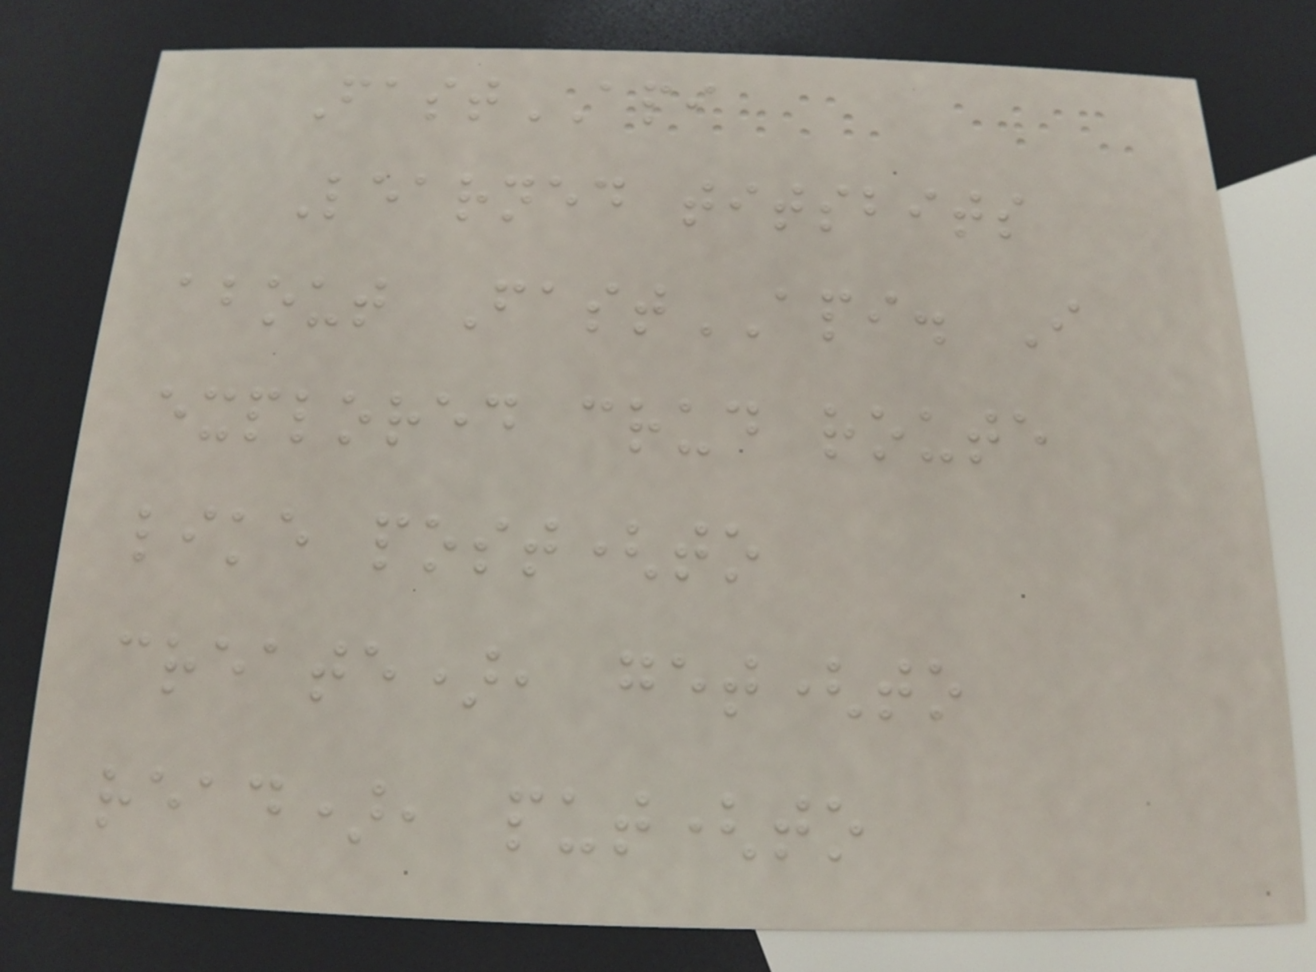FastAPI
Learned titsbits
about FastAPI. I
explored crud route
like post(to
create), get(to
read), put(to
